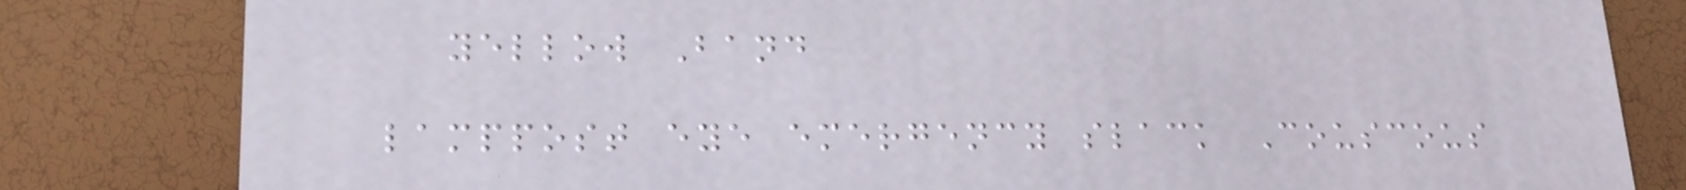yellow Band
lamppost eye emergency slack Couscous
